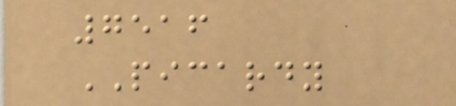7516
PICARDY
